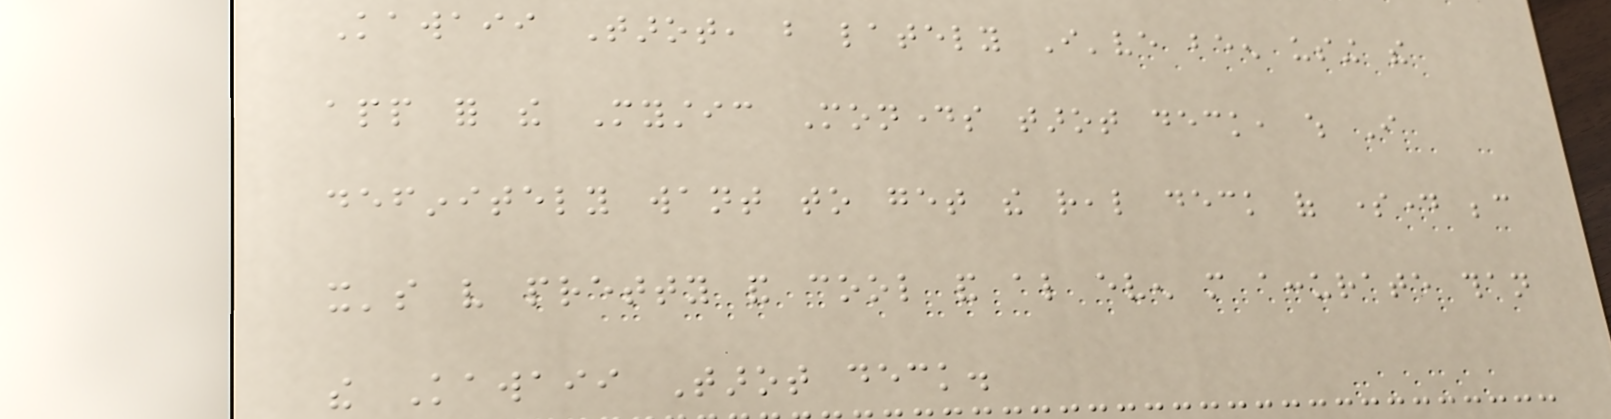Kawaii Tarot, but lately I've been using the
app for the Mystic Mondays tarot deck, which I
definitely want to get the real deck of someday because
it's very pretty and cool and also even more accurate than
the Kawaii Tarot deck.
